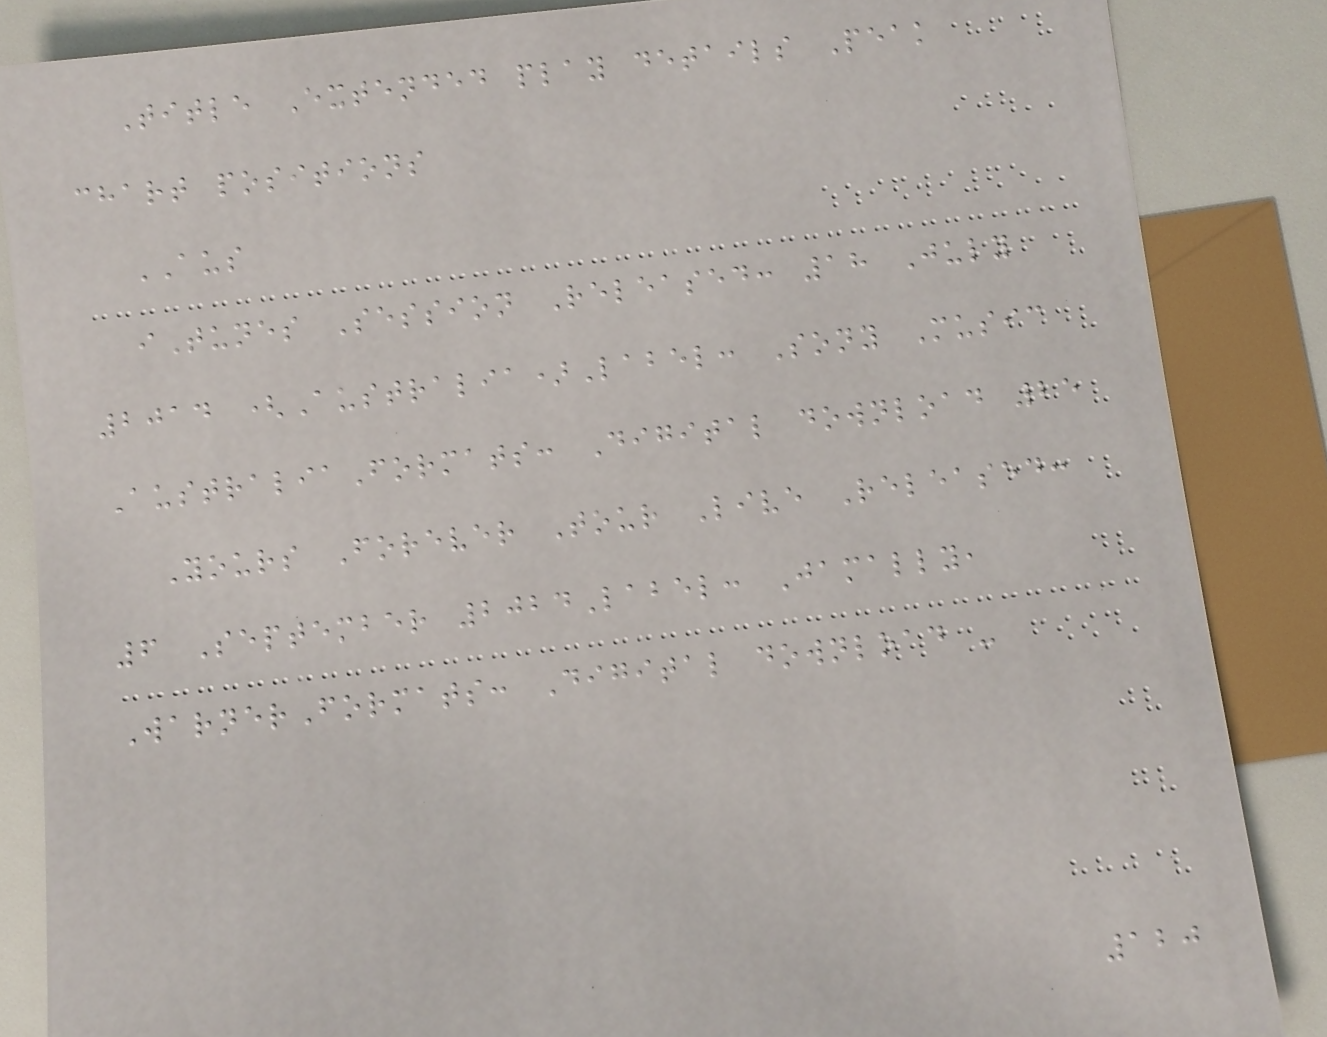Title Extended play details Peak
chart positions
AUS
iTunes Session Released: 18 July
2014 (Australia)Label: Sony Music
AustraliaFormats: Digital download 25
Yours Forever Tour Live Released:
6 September 2024Label: Jamally,
WarnerFormats: Digital download -
120
